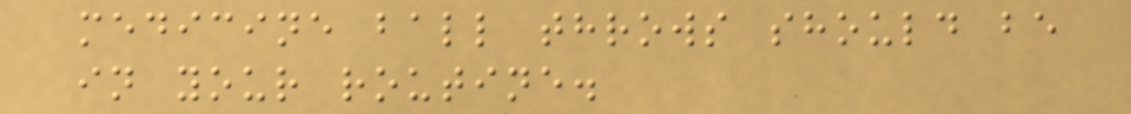medicine ball throws should be
in your routine.
